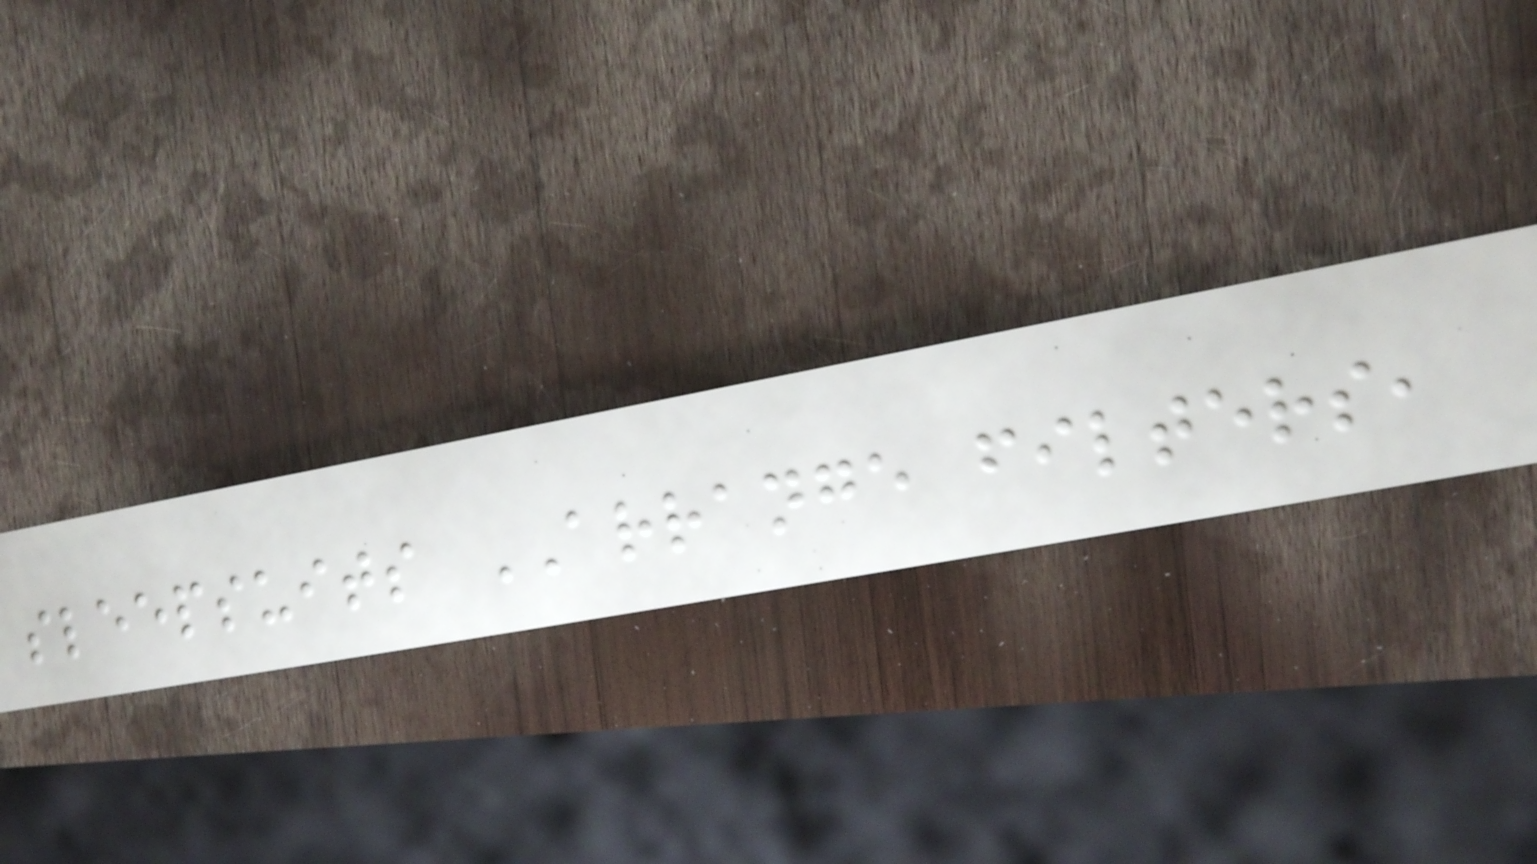sleepsuits ARRANGE filters,
